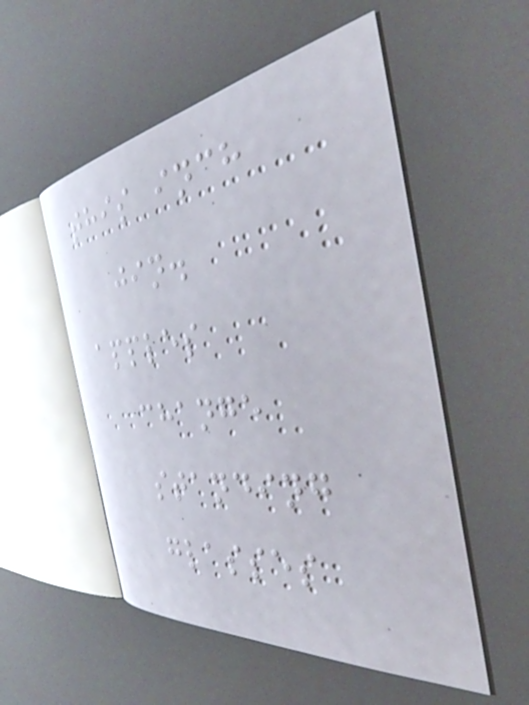this inch
jin.
apples
change
standing
glasses
